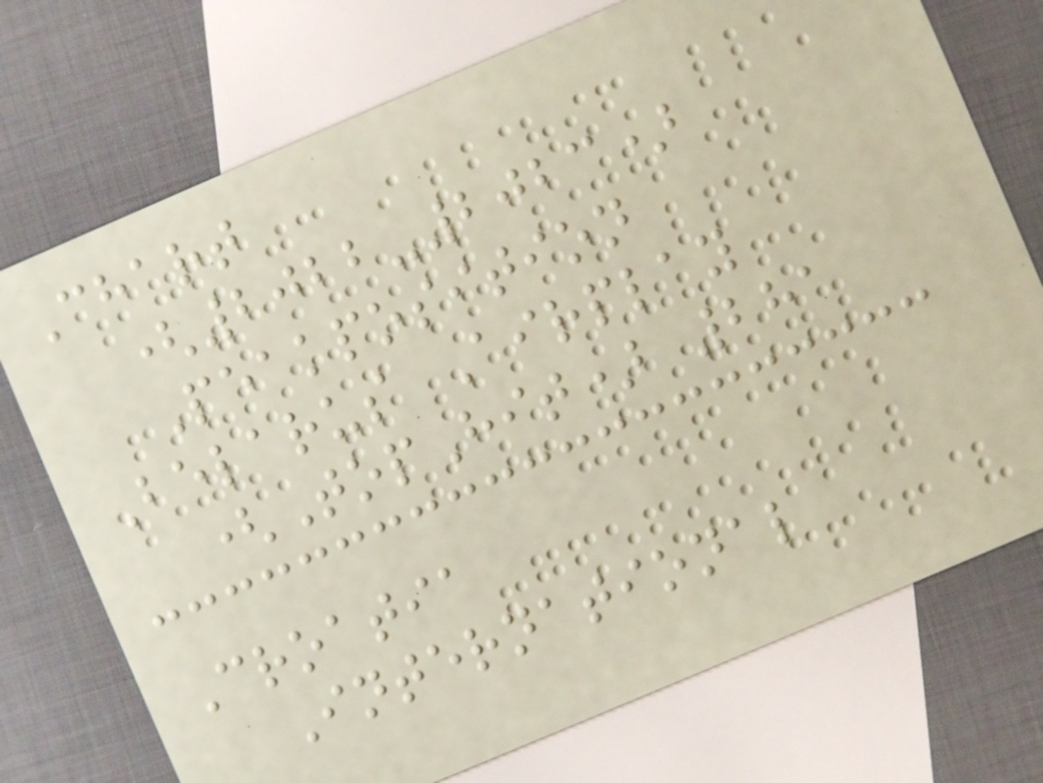Chart
(2022-2023)
Peakposition
Belarus Airplay
(TopHit) 281
Croatia
International
